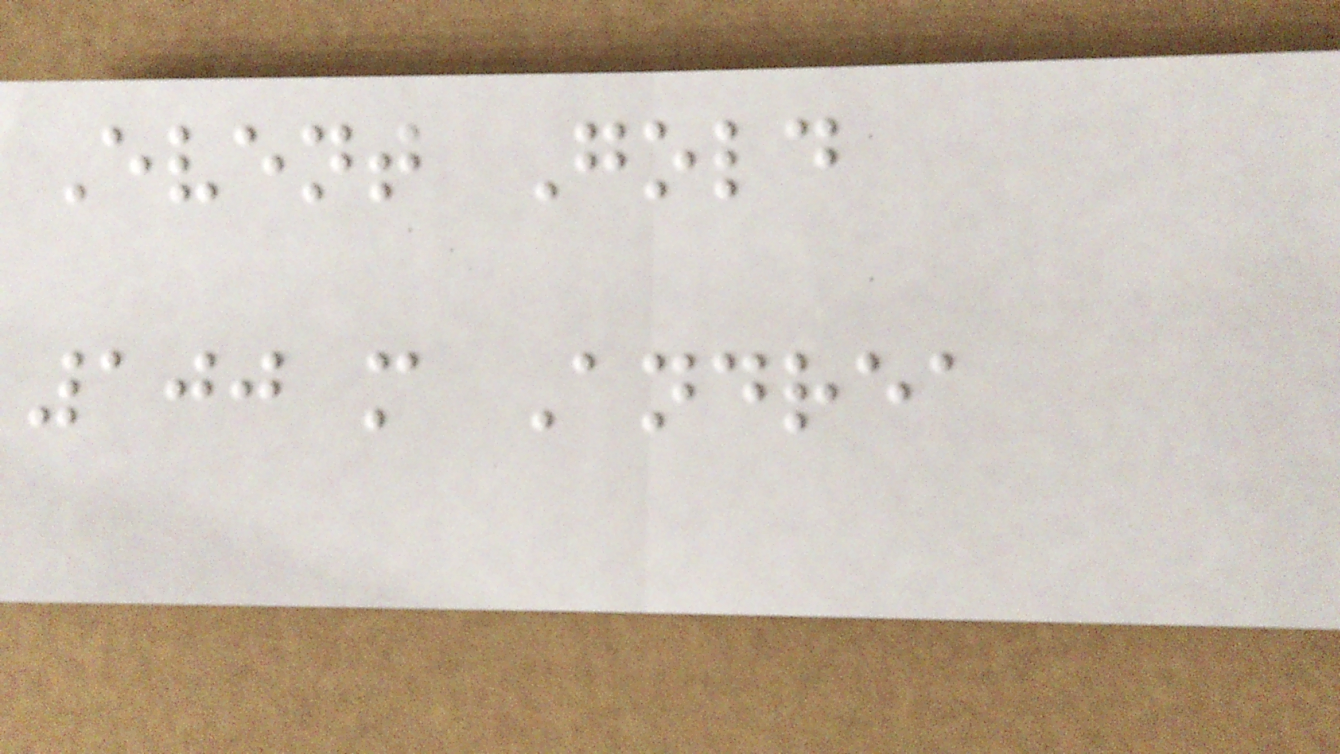Event Gold
100 m Andrea
